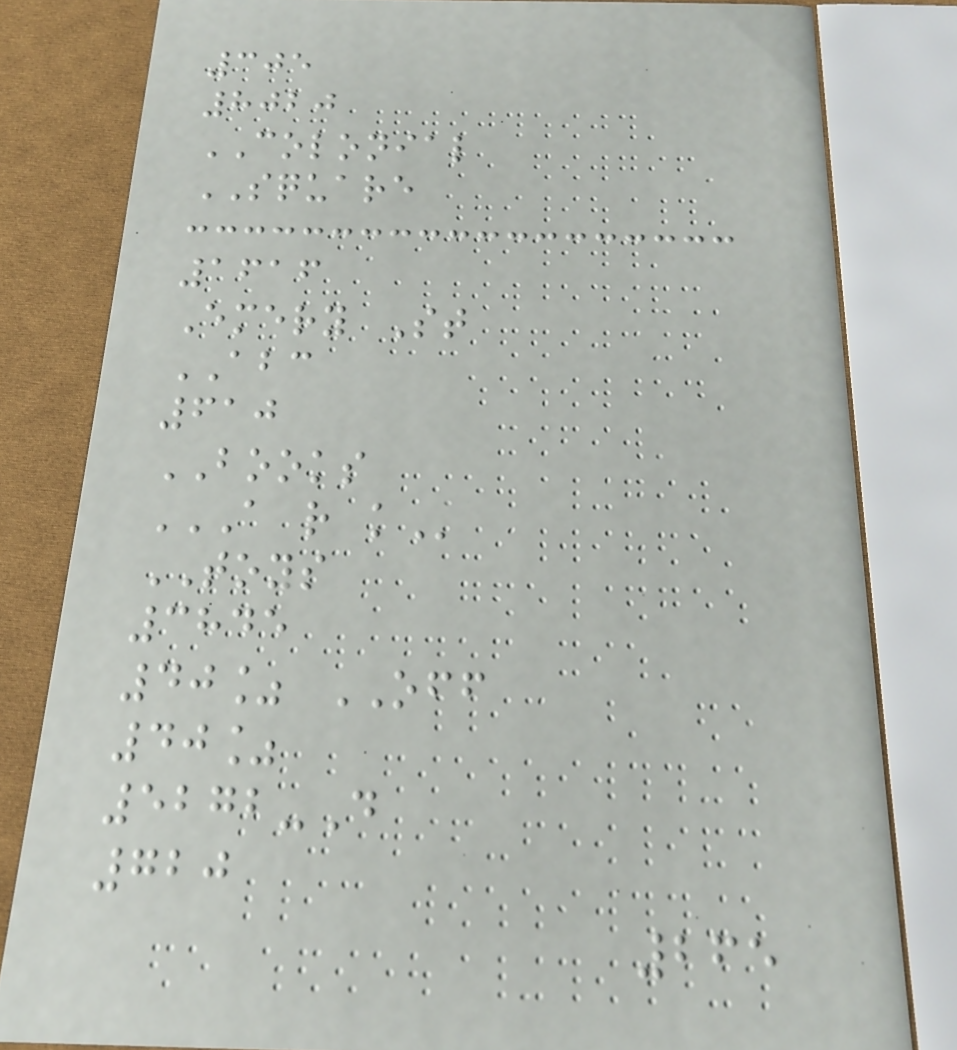305
8020
COLONIAL
SQUARE
1616
Emery St
ABC
610
BOOKS
A R K
TOYS
3845
40% OFF
40%
5272-D
720
265
